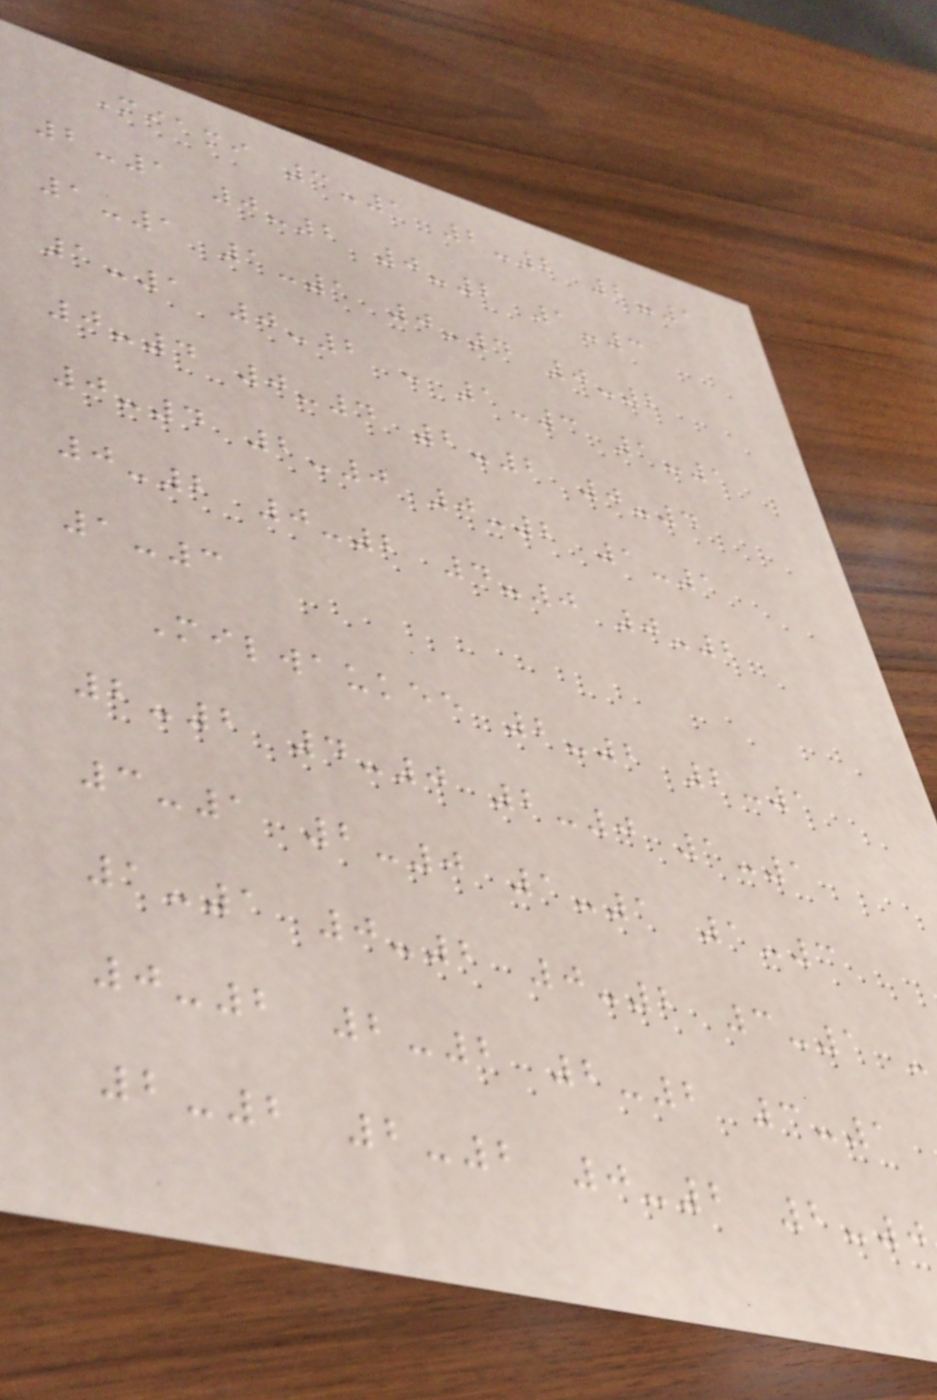Miami 3-1 2-2 2-1
2-1 0-2 0-2 1-3
1-1 1-1 0-4 0-2
1-1 0-2 - 1-3 1-1
0-4 0-4 2-2 0-4
0-4 2-0 0-2 1-1
0-2 0-2 4-0 0-2
1-3
Milwaukee 2-2 2-1
2-2 4-0 2-0 1-1
3-1 2-0 1-1 1-3
1-1 0-2 0-2 3-1 -
0-2 2-2 2-2 3-1
2-2 2-2 0-2 2-0
